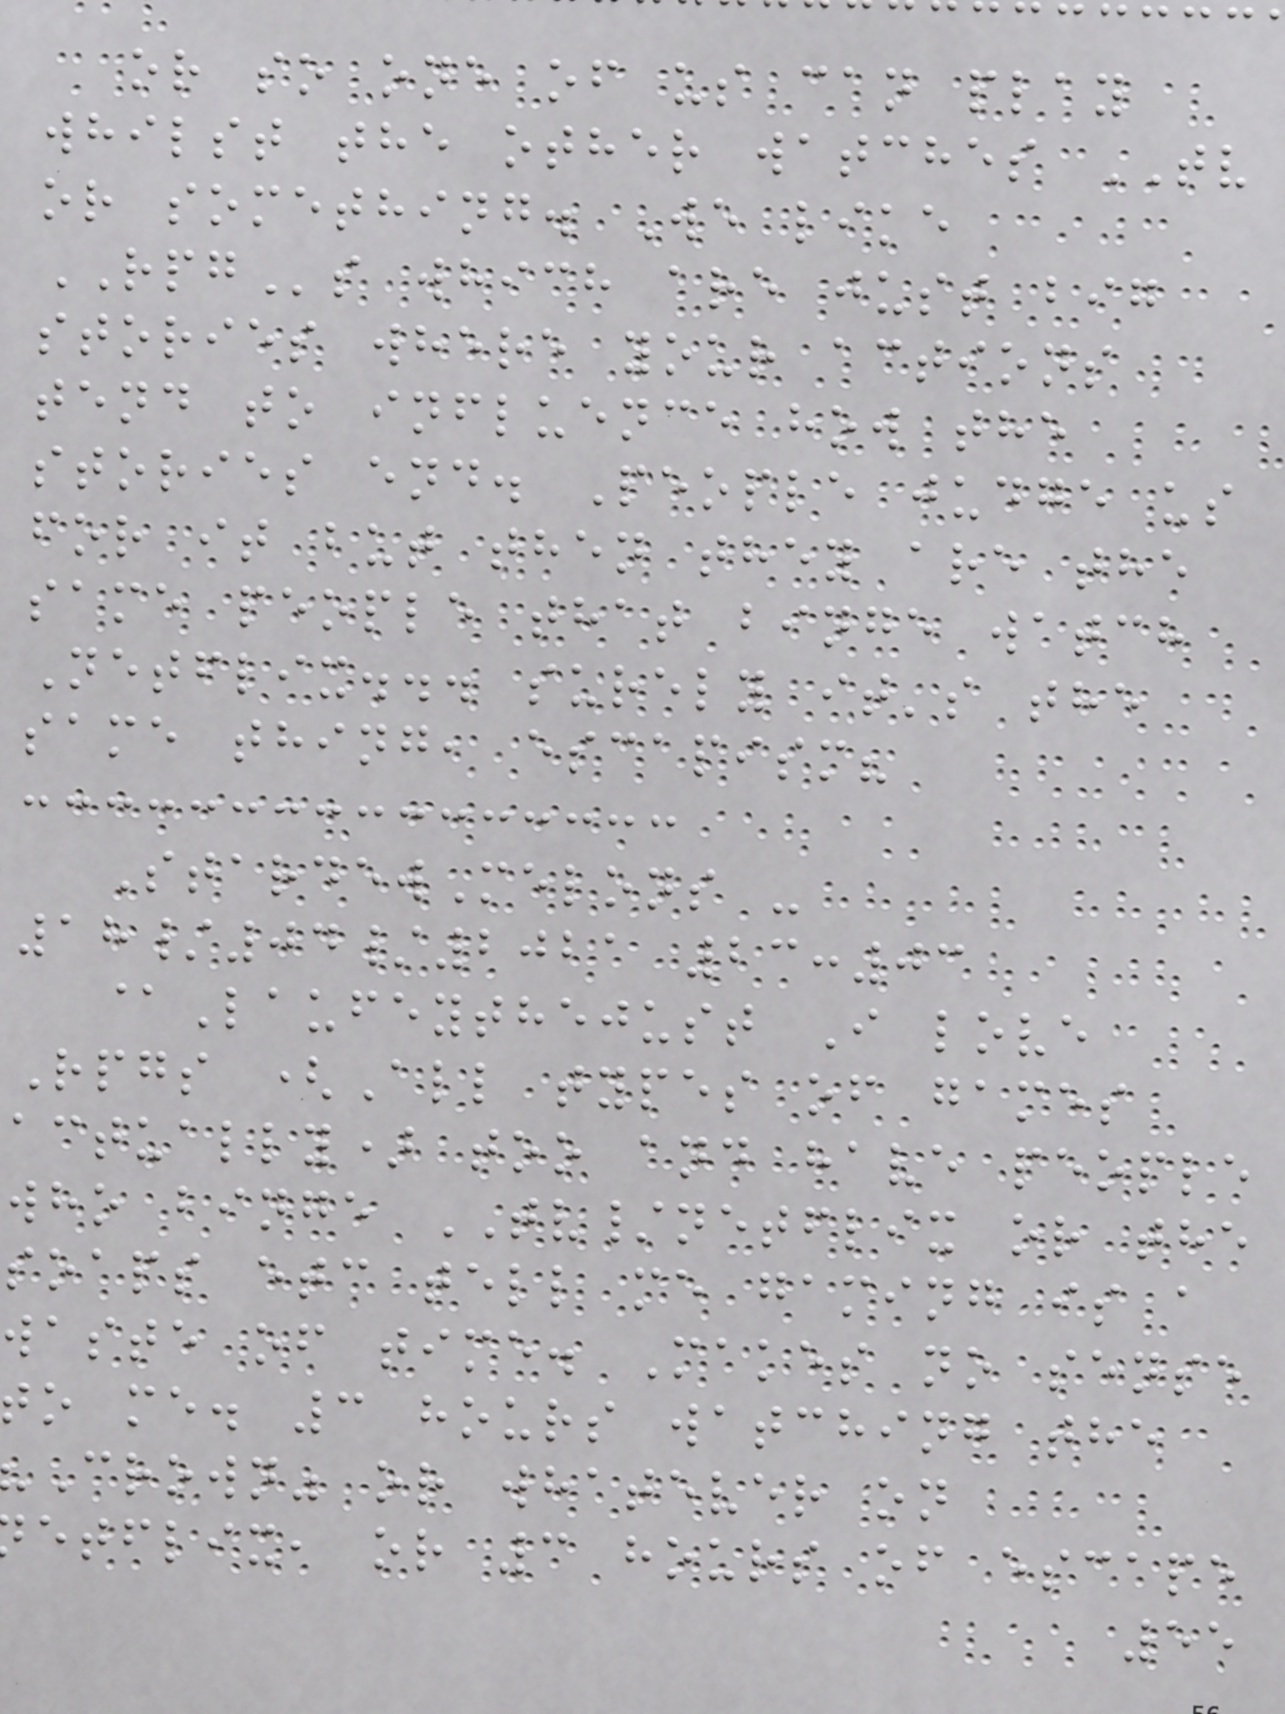or so one of us can play
whilst the other watches TV
or something. We like
RPGs which are just big
stories where your actions
tend to influence how the
stories end. People judge us
for it but then they are the
same people that binge watch
Netflix... surely it's the
same thing, escapism?
StardewMelons -
18/04/2021 23:03
@Laufeythejust I love
Rpgs (All types of games
actually) too and have people
who binge TV/netflix or the
soaps etc tell me gaming is a
waste of time. Makes no sense
to me. 3 hours watching the
Crown" or whatever on
etflix, or 3 hours of escape
55
